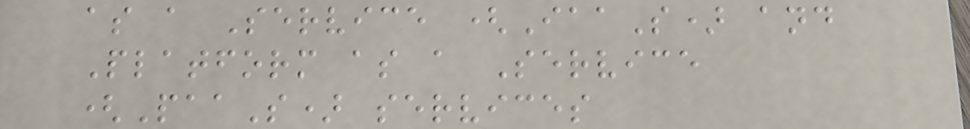as a Service (IaaS) and
Platform as a Service
(PaaS) services
